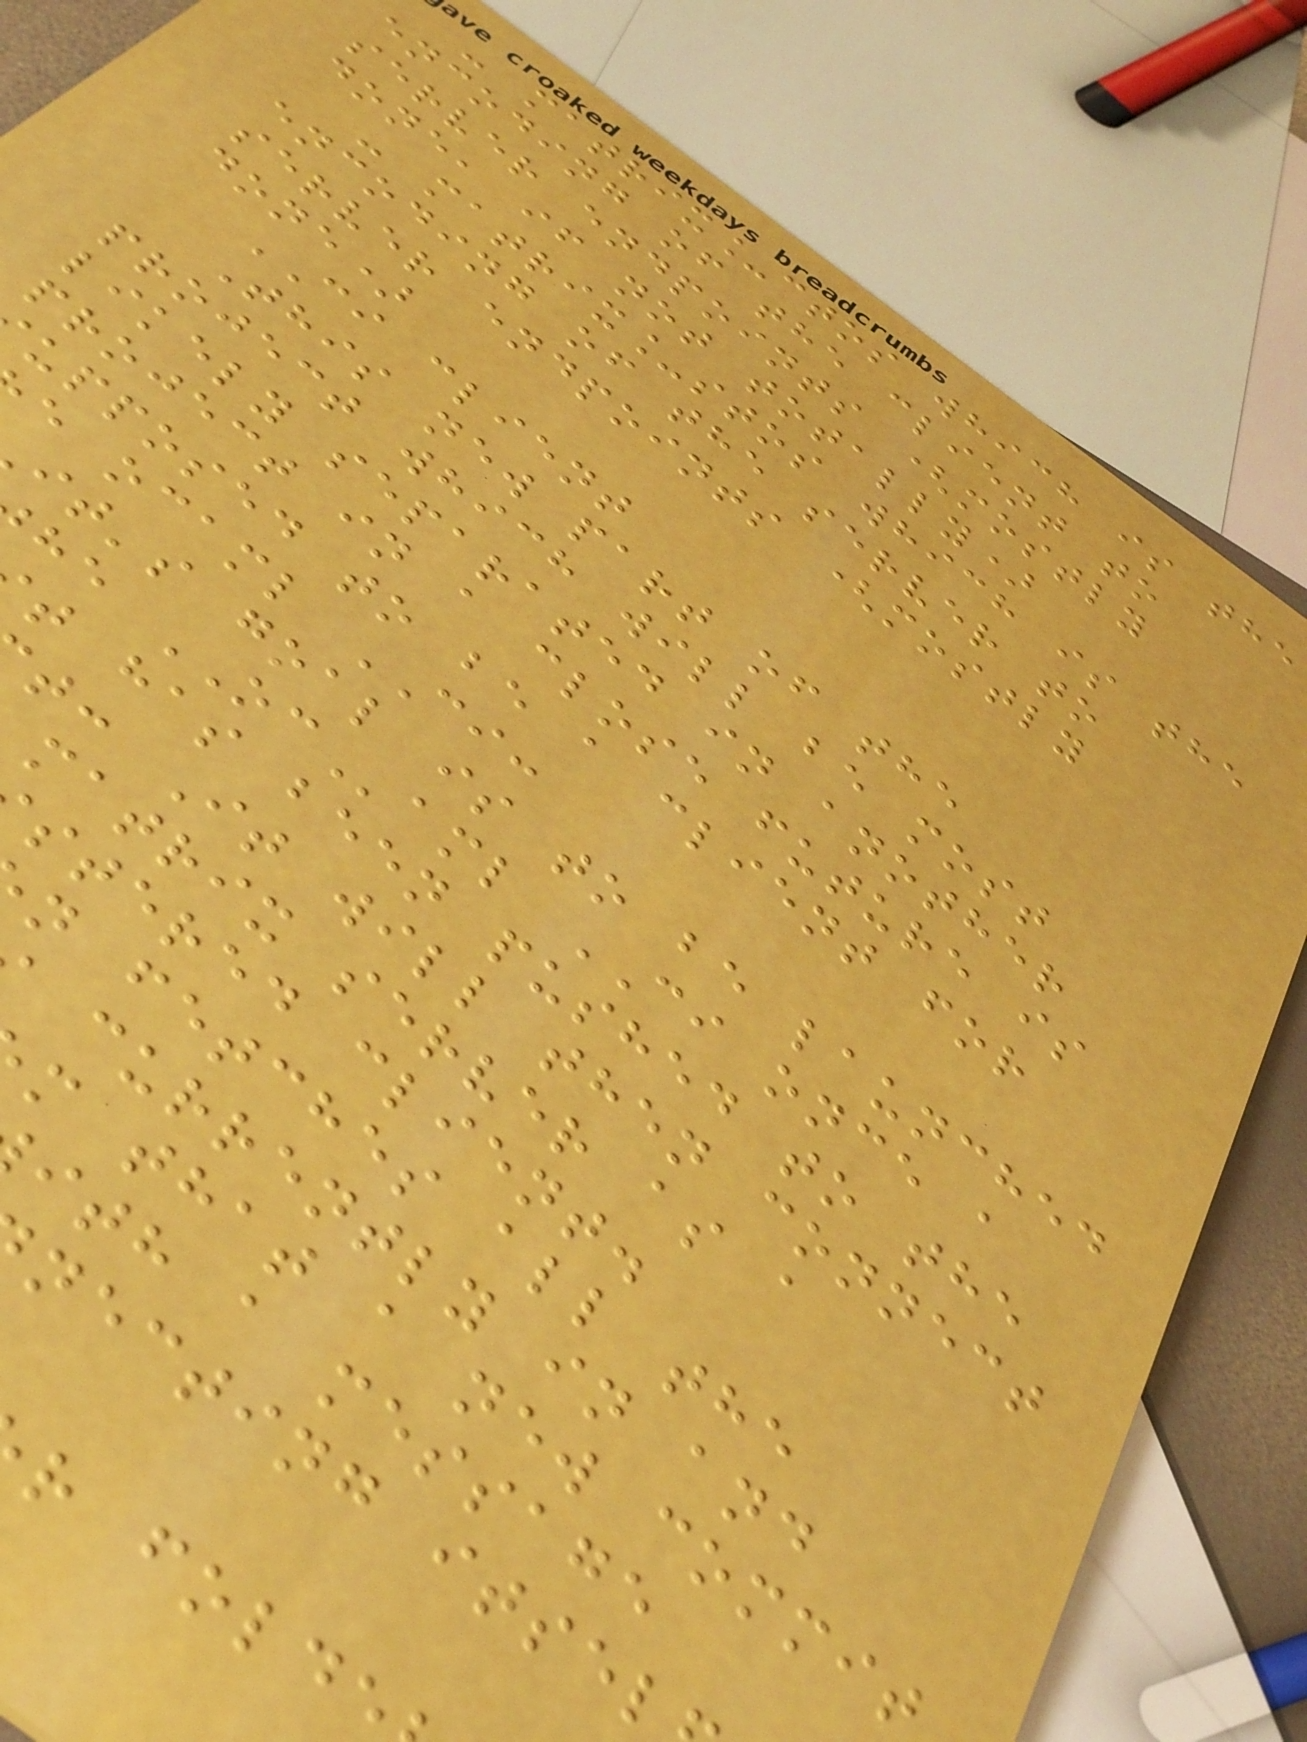- matrix_ctos which is the
encoding of the client to
server endpoints (mostly
done, if not totally)
- matrix_stos which is the
encoding of the server to
server endpoints (mostly
done)
CI client
This new part of the
project which will be most
likely separated in another
project in a close future is
upposed to be a client for
e ocaml CI:
it's goal is to be launched
he OCaml CI once a
t has been pushed to the
t: It will then connect
matrix server as a
stered client.
n fetches all the
currently in and
m that a new commit
ith a message
necting itsel
r folde
